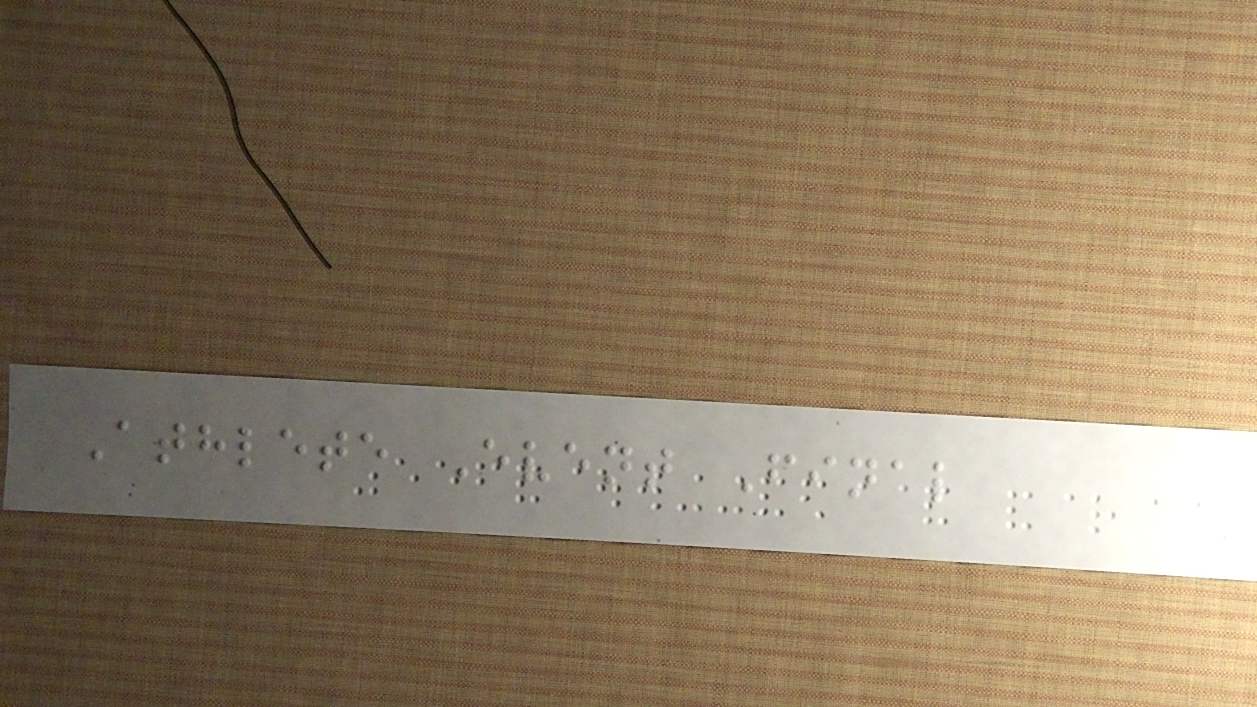Athlete Event Final
